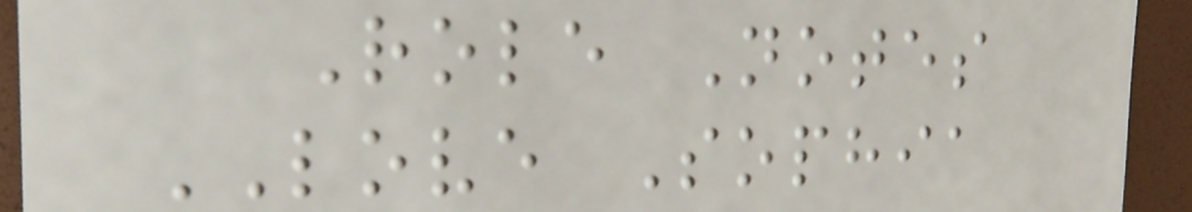Role Notes
LOVE Sophia
